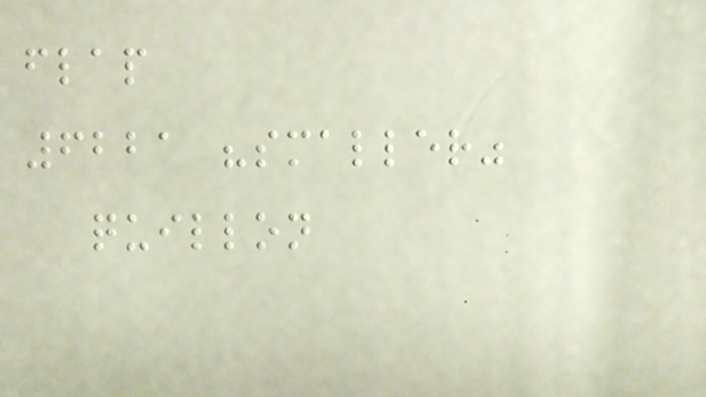flap
6221 "smaller"
quillon
